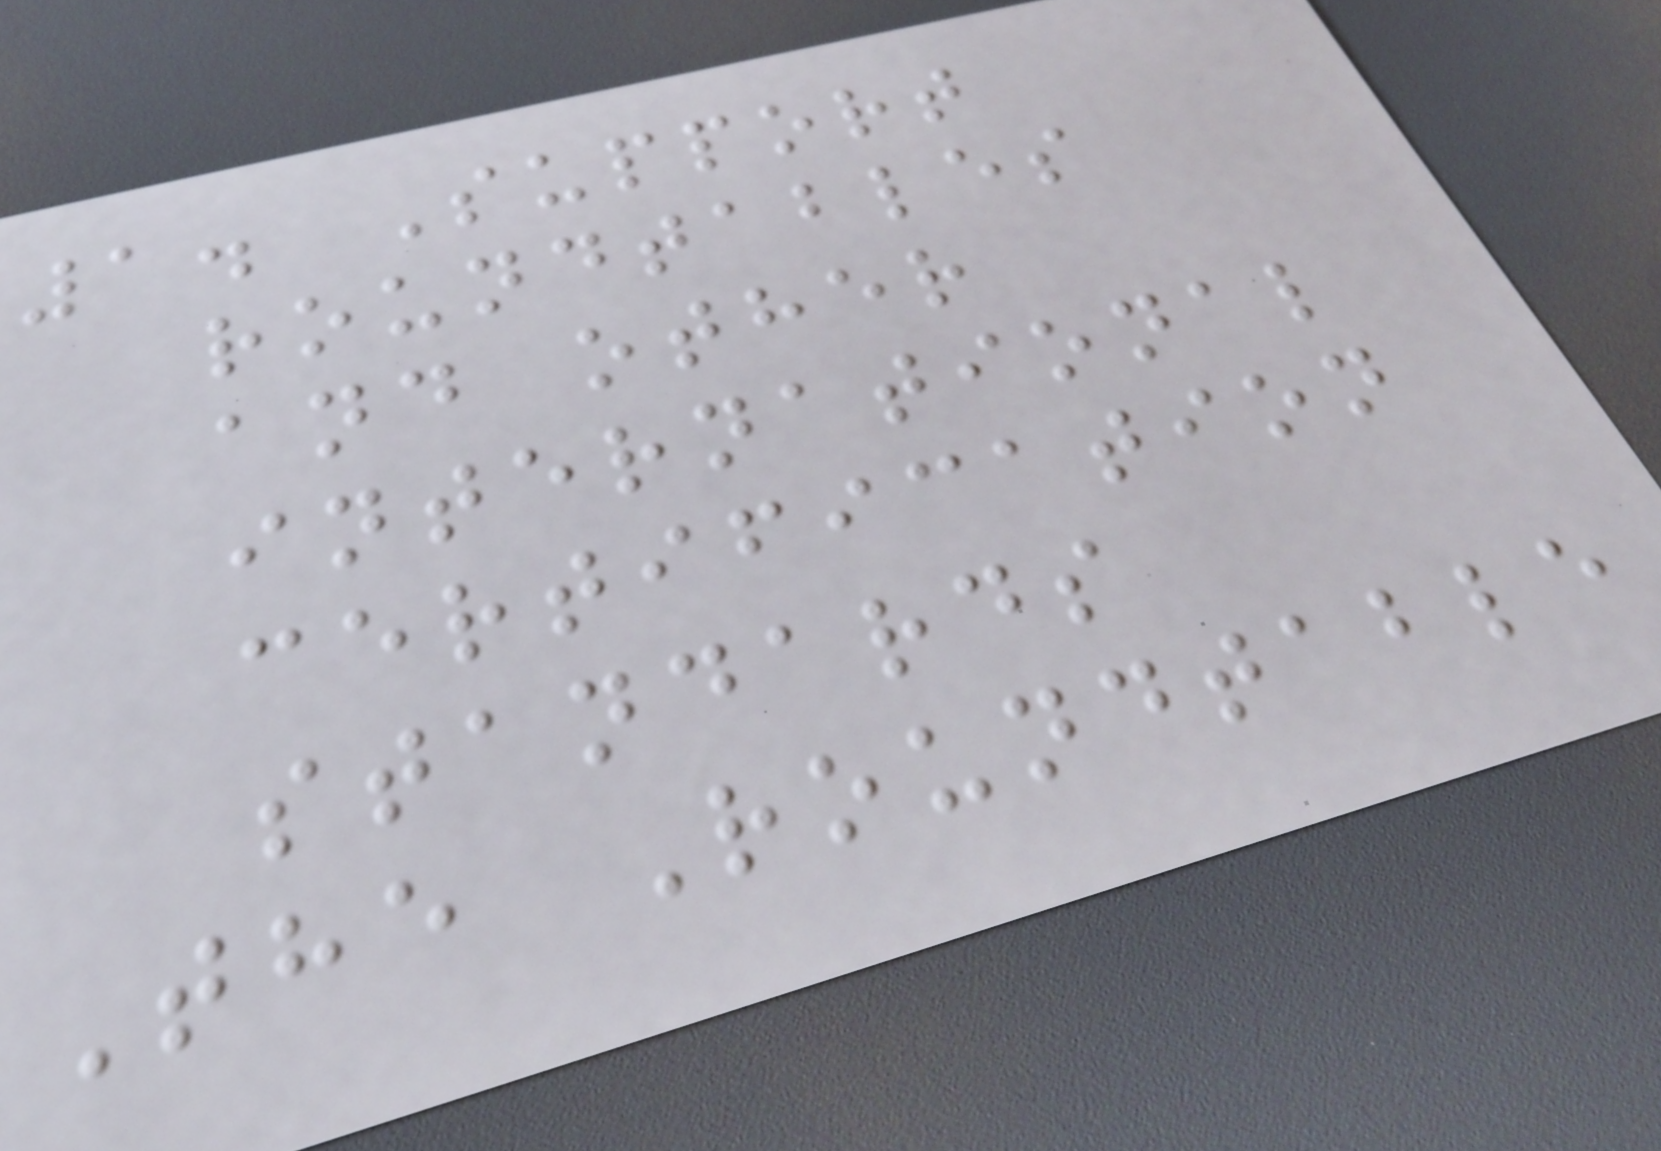1. Support
roundtables
and other
international
certification
standards
The Roundtable
